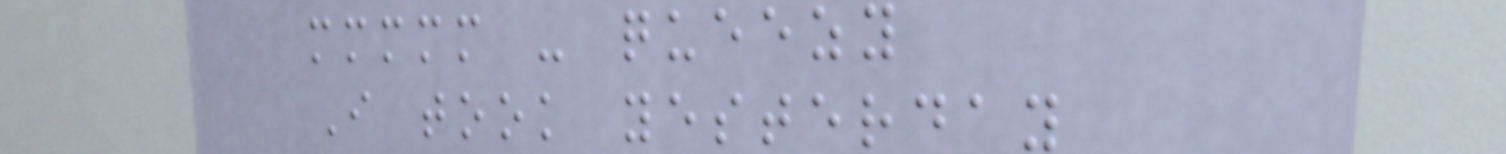mmmmm - queezy
I took yesterday
